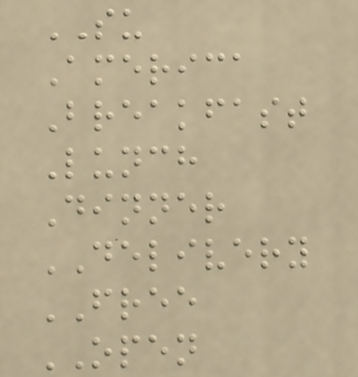SU
America
Breakfast
Lunch
Dinner
DELIVERY
FREE
OPEN
